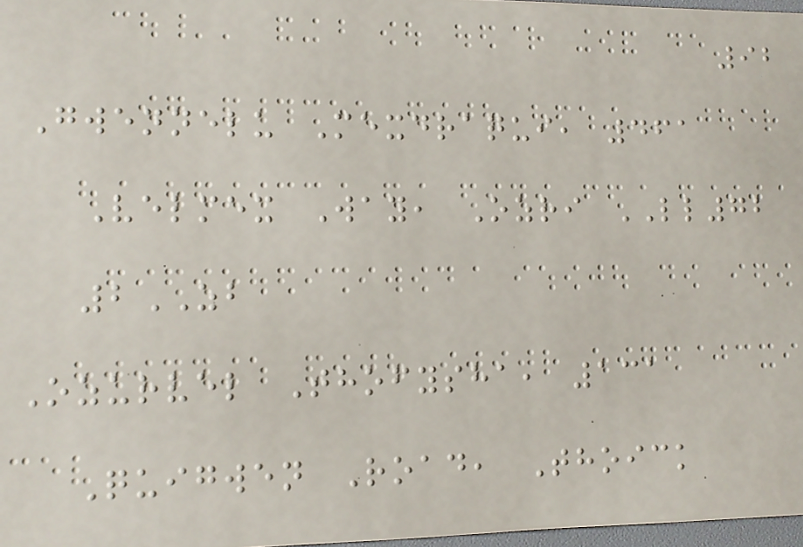92
Gwennelu Mexdraqui, 461
Velmex Way, Ozri LL72
2ZB
Ozurvel Thofysha, 131
Quigwen Road, Thoick
